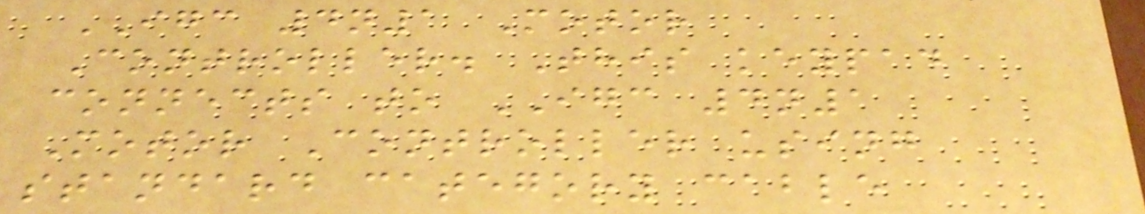IGC 4n1 Motor
Controller. This keypad
connects to IGC 4n1
Motor Controller using
standard category cable
